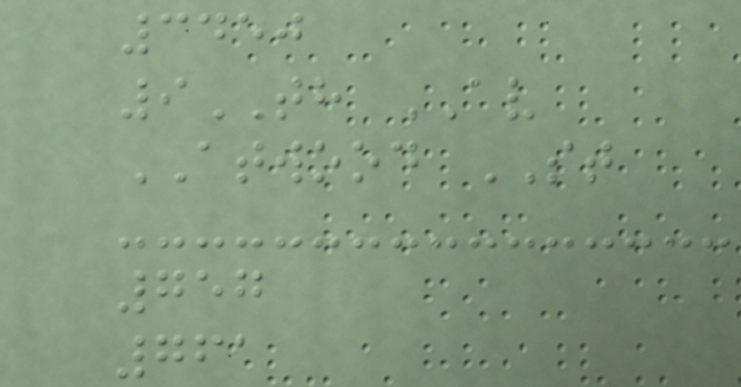3450
9TH AV
ATWOOD ST
757
761
